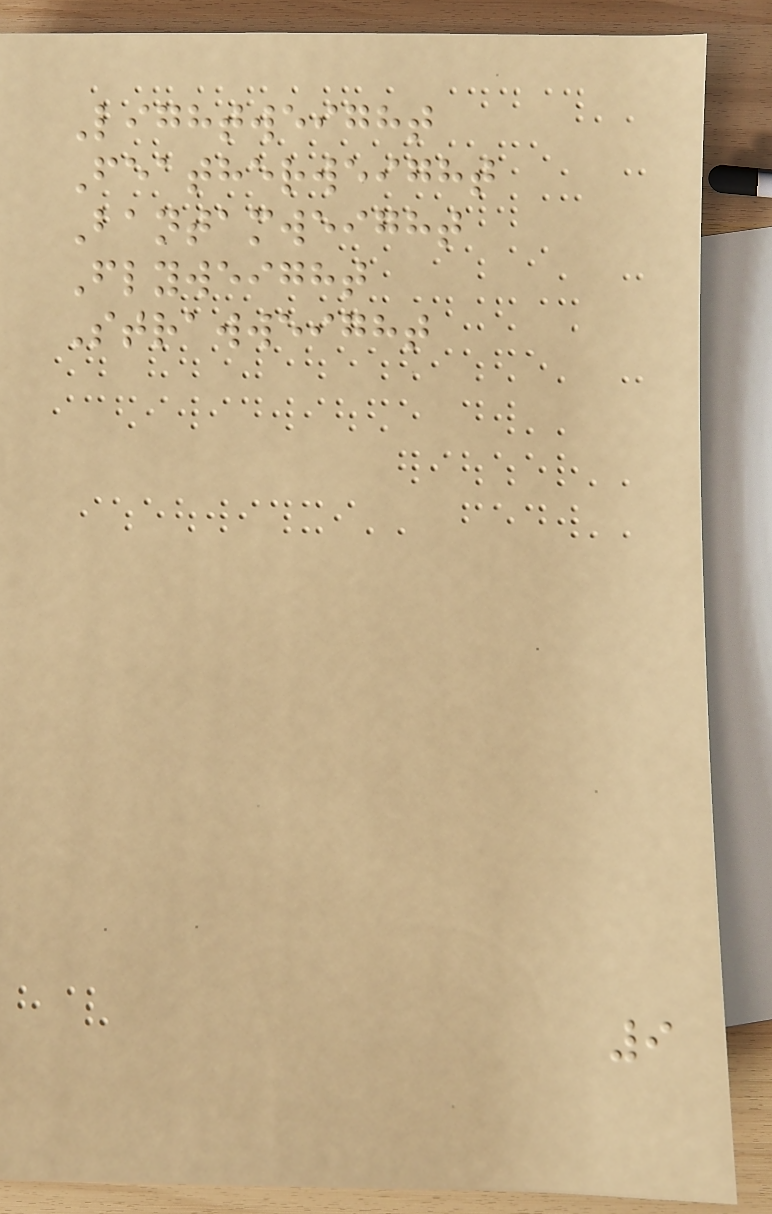Lightweight
Featherweight
Bantamweight
Flyweight
Strawweight
9
